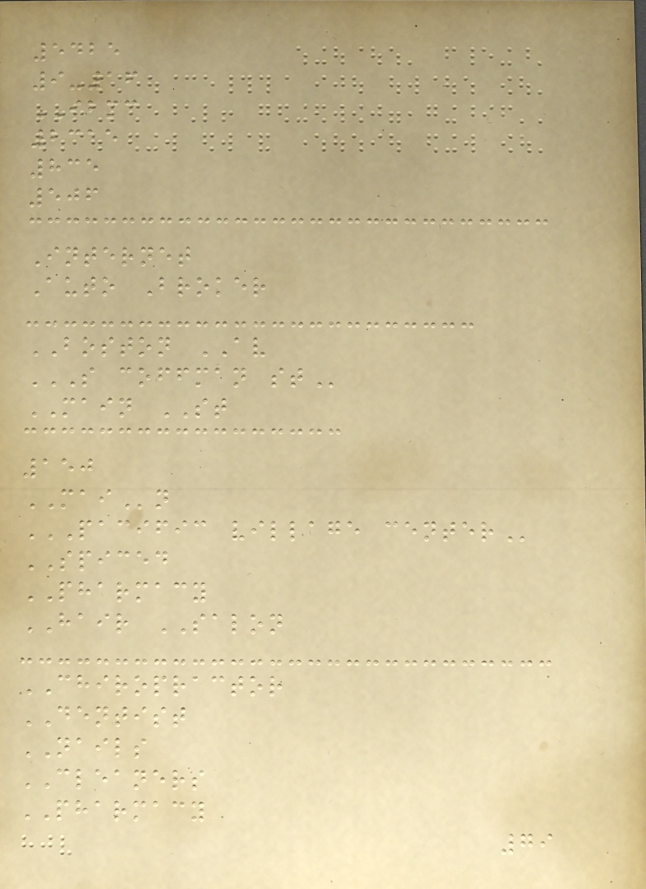5425
9-16
IBMC
2315
835
506
Internet
Auto Broker
BOSTON AV
S COFFMAN ST
MAIN ST
150
MAIn
PACIFIC VILLAGE CENTER
SPICED
PHARMACY
HAIR SALON
CHIROPRACTOR
DENTIST
NAILS
CLEANERS
PHARMACY
79
